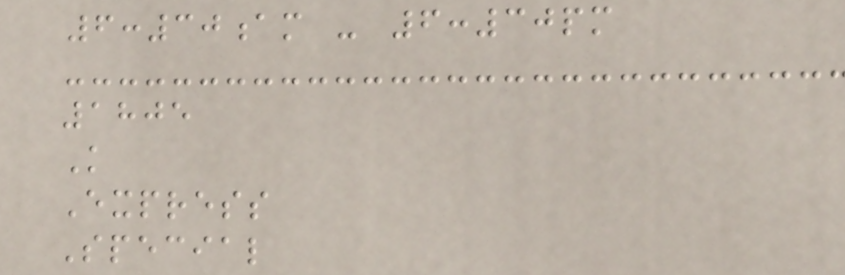6:30am - 6:30pm
1805
K
Express
Special
